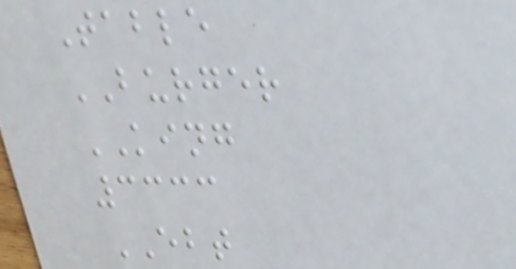Table
BURGER
KING
3333
EBT
